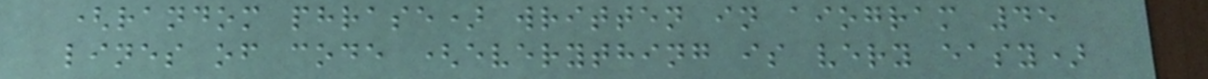(random phrase) written in aiogram 45
lines of code (everything is very easy)
